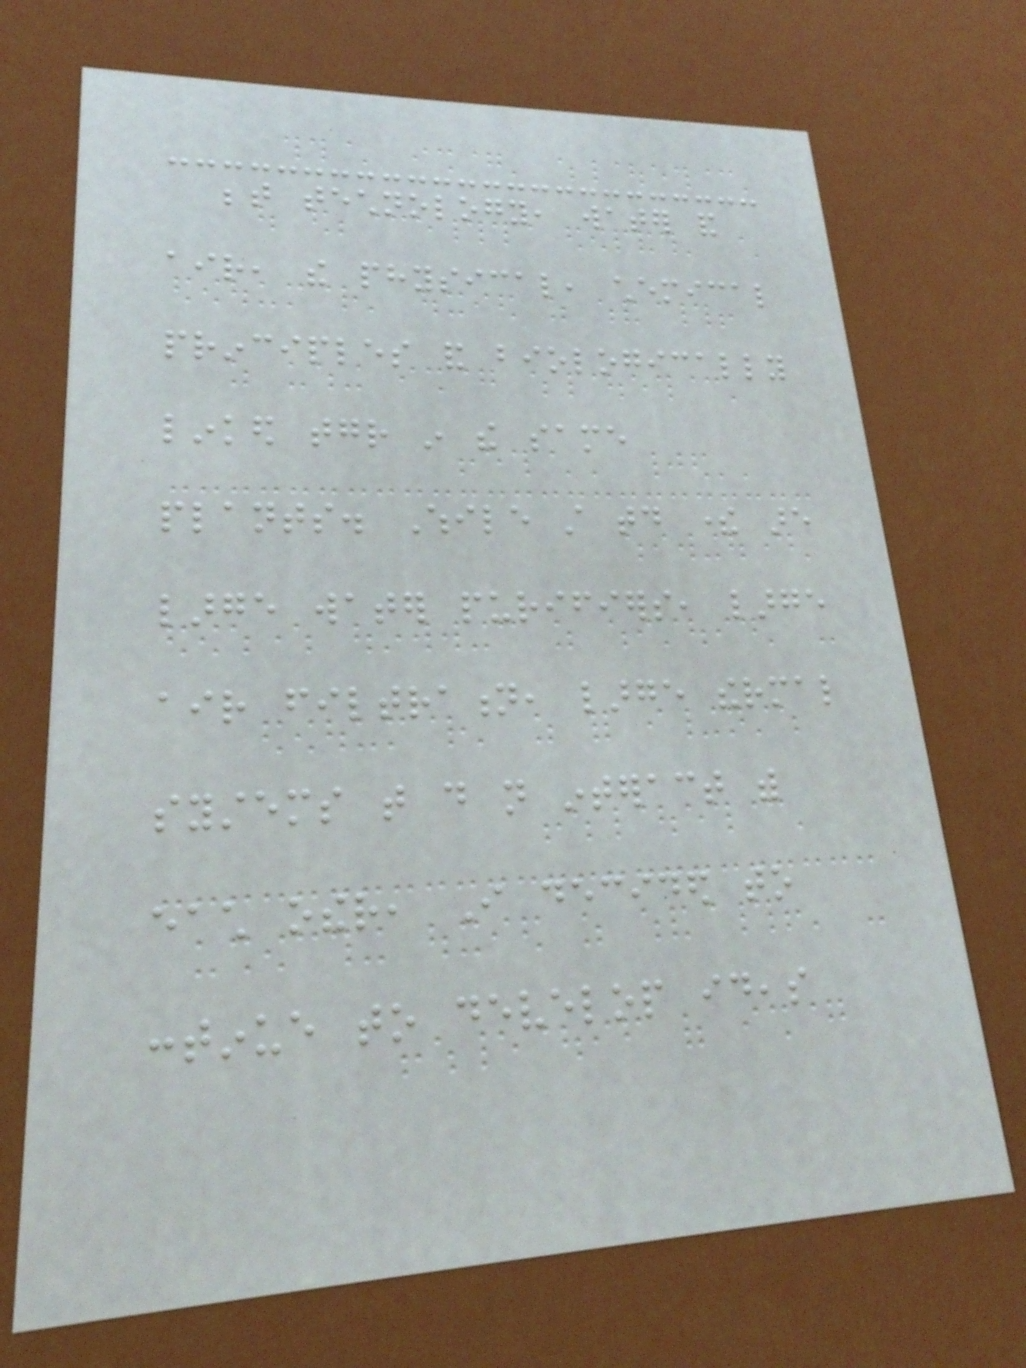between technology, water and
air, the physical, chemical
principles and biologically
linked together in the same
plants. While still today there are
large water purifiers, large
air filtration, large thermal
systems that do not interact with
each other, I decided to
continue to develop ideas
